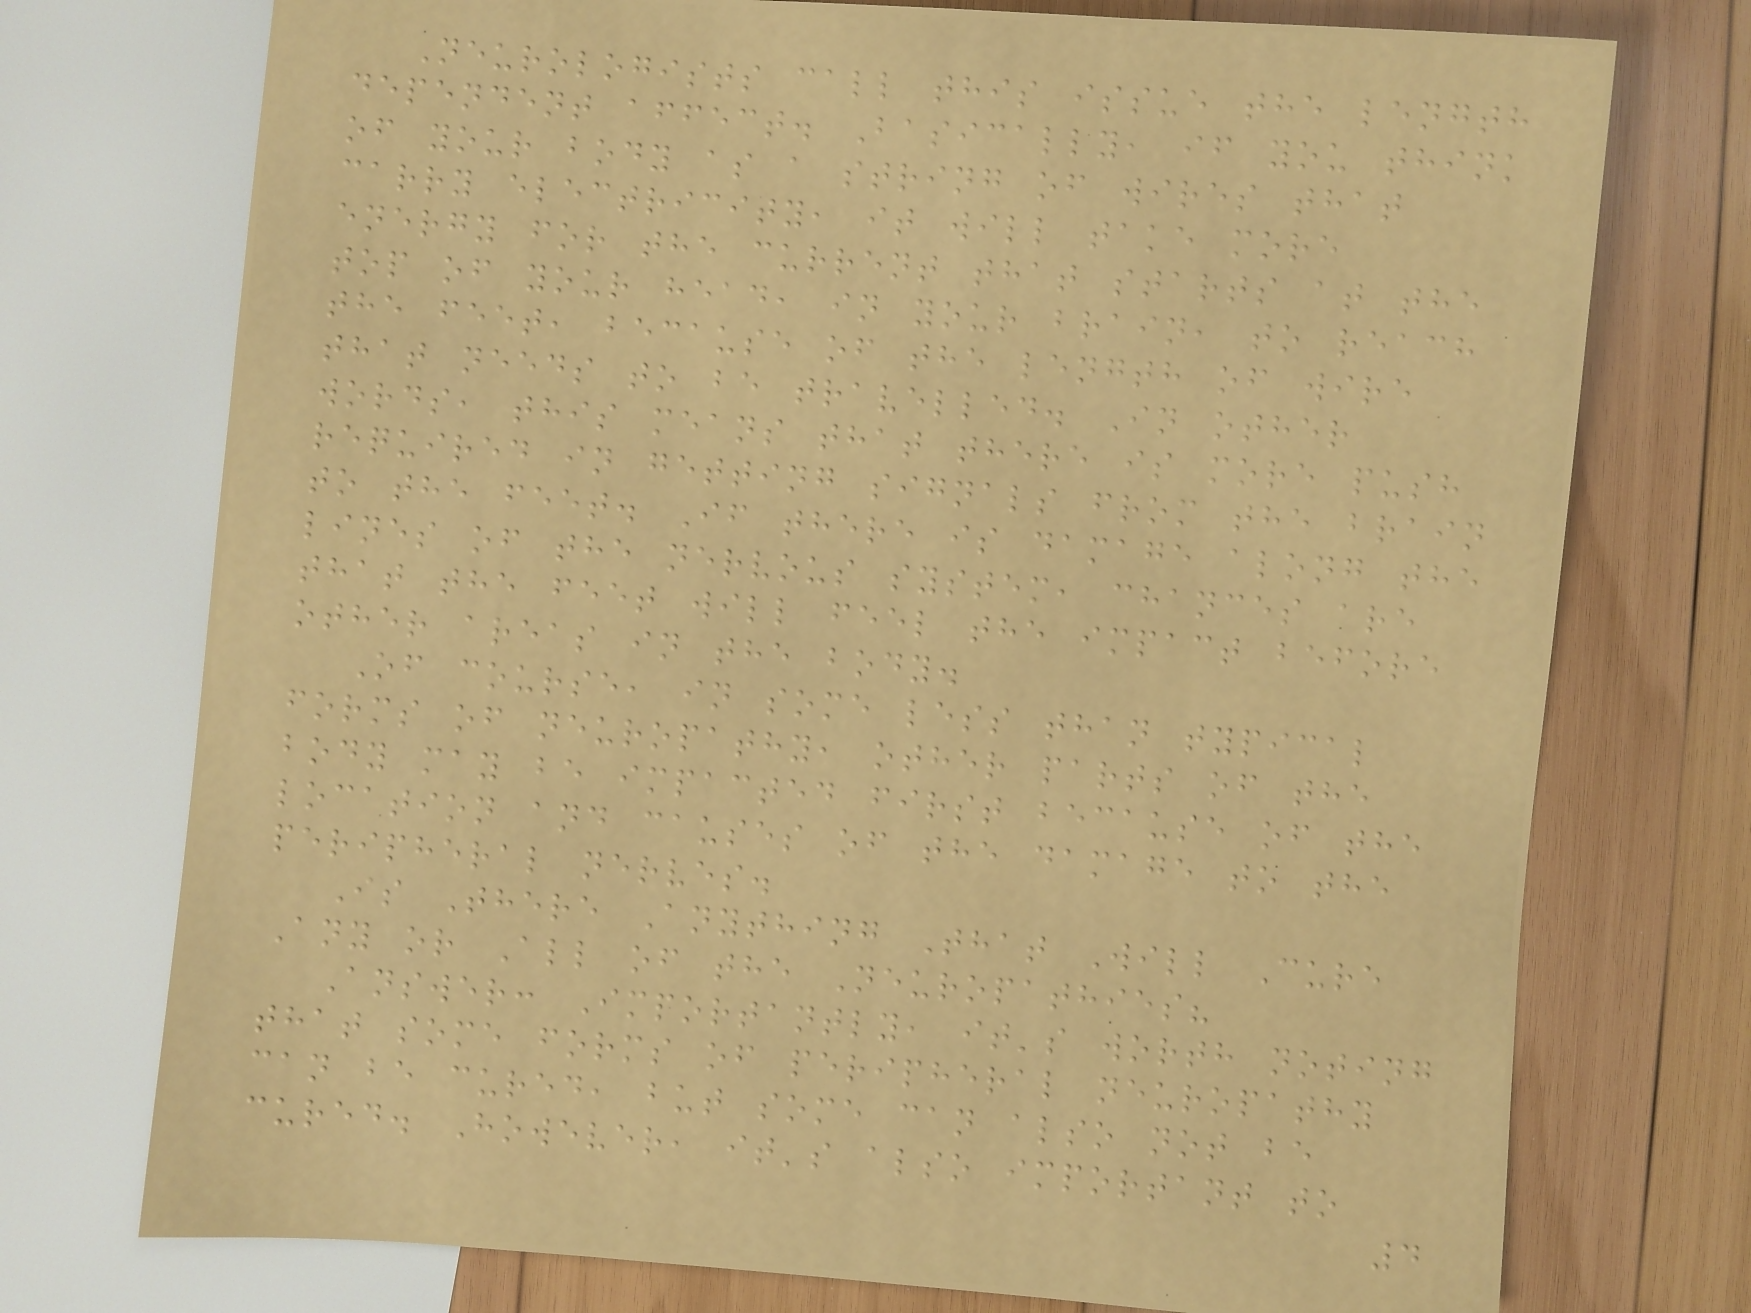Neurologists call this issue the length
dependent affect. Basically, if you think
of your body as a string of wires that
carry electricity, it will take more
energy for the current that starts at the
top of your head, in your brain, to reach
the feet, because of the length of wire
that needs to be travelled. In other
words, this means that there is more push
required in getting signals from the brain
to the feet. If there is damage along the
lines of the nervous system, chances are
that the feet will feel the impact before
other areas in the body.
Of course, in some less than typical
forms of neuropathy, other parts of the
body may be impacted first because of the
location and causes of the damage to the
peripheral nerves.
Is There Anything That Will Cure
Any or All of the Neuropathies?
Answer: Importantly, it's worth noting
that some forms of peripheral neuropathy
can be cured, but some can also not be
cured. However, it's also important to
4
